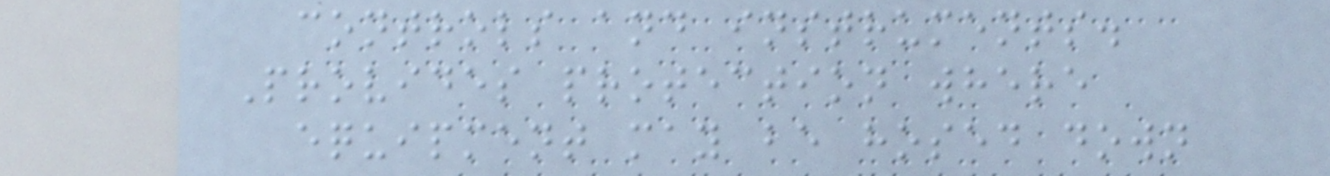controls and instruments.
Provides protection where
equipment may be hosed down
